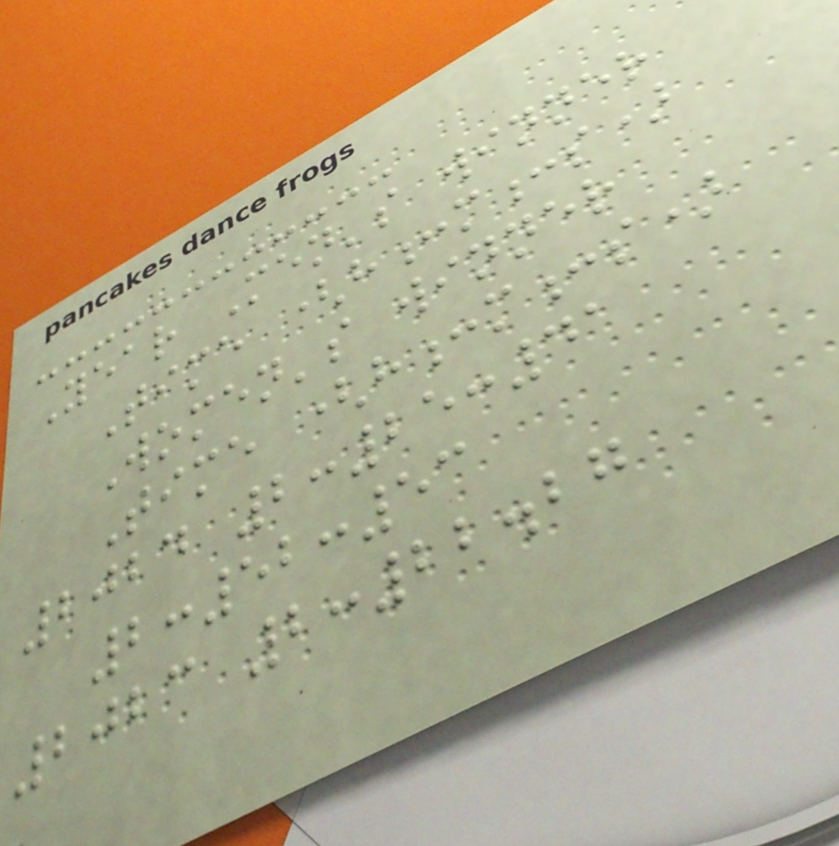Year Men's winner
Time (h:m:s)
Women's winner
Time (h:m:s)
2024 2:25:41
2:52:53
2023 2:22.27
